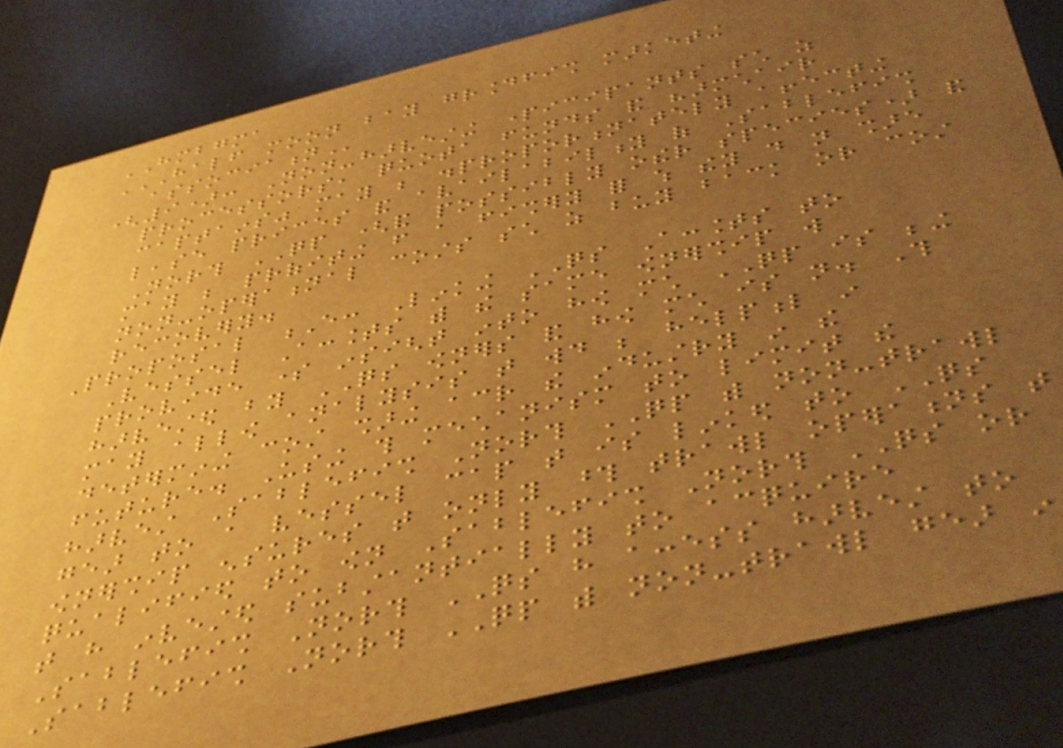HMBGMA
HALF MOON BAY GROUNDFISH MARKETING
ASSOCIATION
(9): Non-harvesting participants such as
processors, quota funds and "armchair
captains" may be disproportionately affecting
lease prices and availability of Sablefish
North QP (and possibly other species) and
may be profiting from a fishery for which they do not share
non-operational costs such as buy back or cost
recovery.
Proposal E: Linking QS Accounts to
Vessel Accounts with the same ownership will
provide some insight into how much QP is being
harvested by QS owners and how much is not. This
may allow analysis that would be helpful in
determining cost sharing across the industry in the
future. Using this mechanism to limit the
harvest Sablefish North QP with non-trawl
gear to a vessel cap that is linked to QS
ownership ensures that only those trawl operations that
qualified to own Sablefish North QS or
that have invested substantially to acquire
Sablefish North QS have access harvest to
Sablefish North QP with non-trawl gear in
